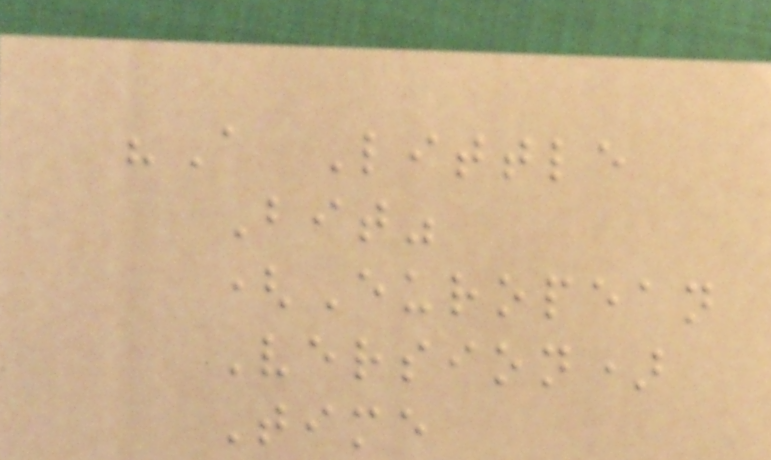"A Little
Bit"
(European
Version)
Time
